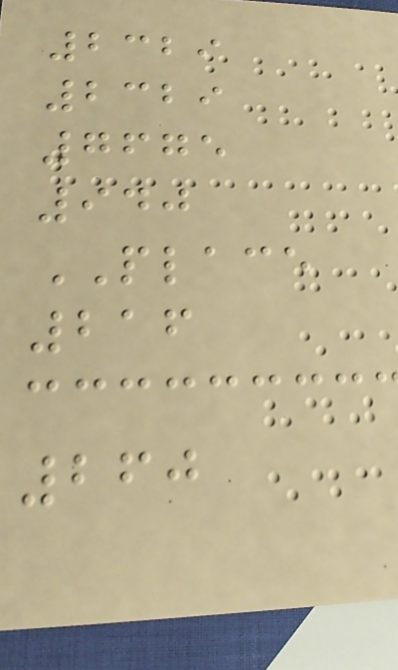2329
2329
7675
940
PLACE
216
260
